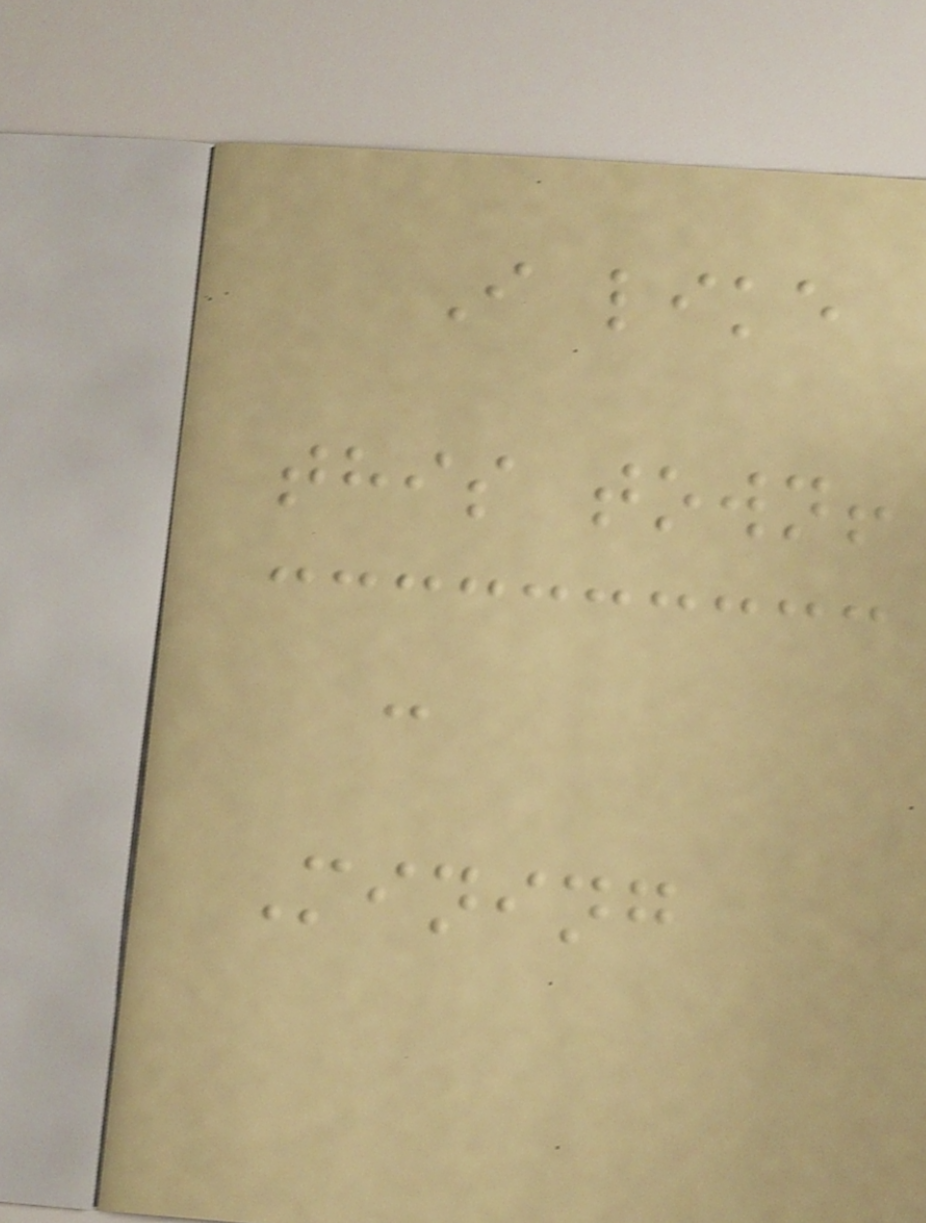I like
this town!
-
Mining
